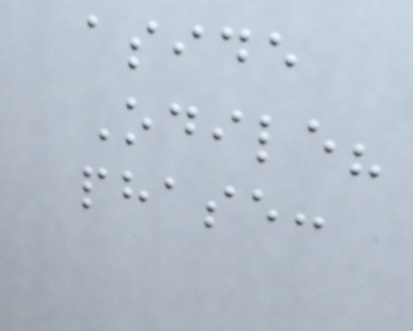aside
Odile?
phase:
